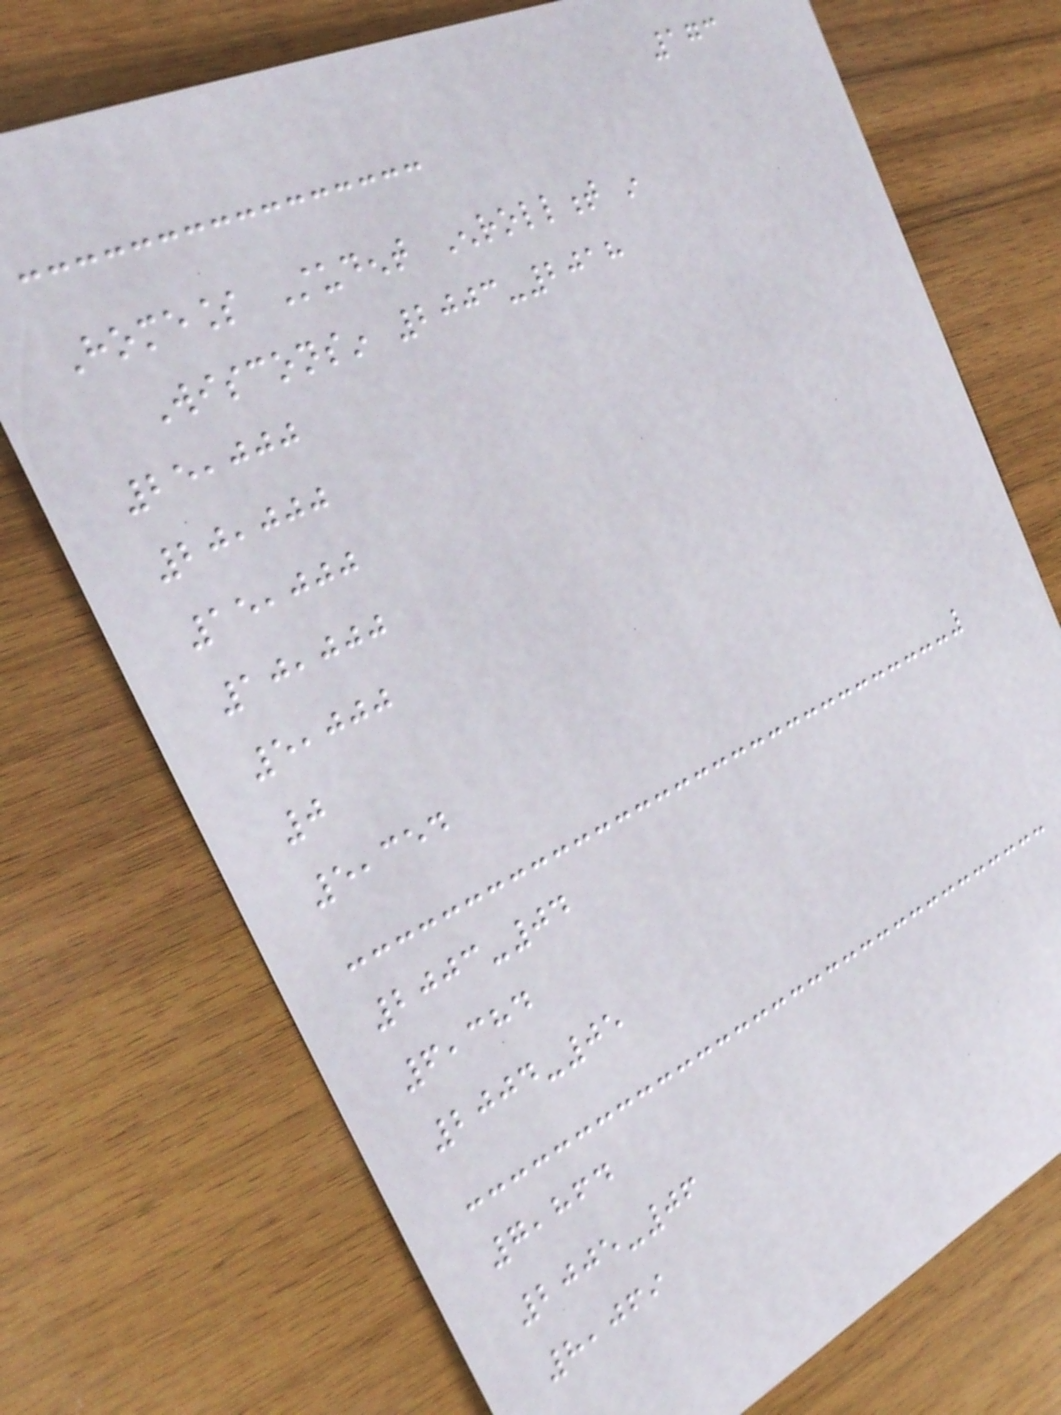173
Homeless Student Enrollment in
Wisconsin 2003-2018
25,000
20,000
15,000
10,000
5,000
0
5,354
2003-04
6,384
2004-05
7,864
2005-06
8,069
